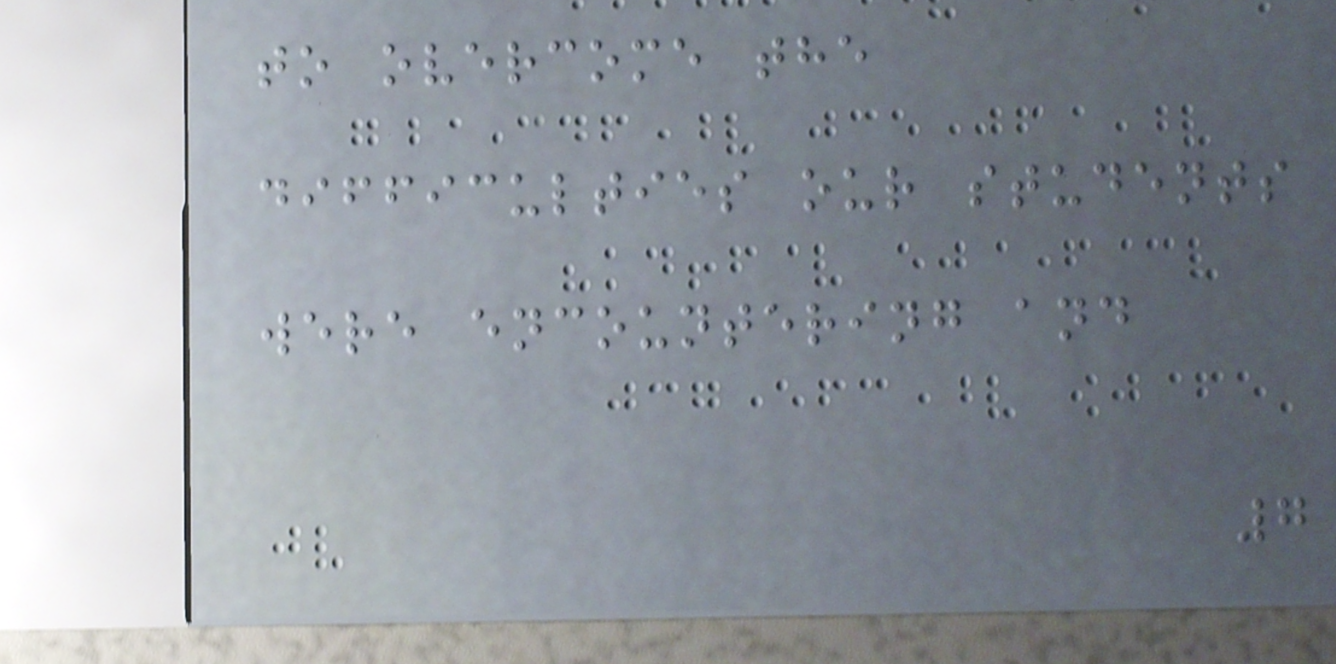to overcome the
difficulties our students
were encountering and
7
